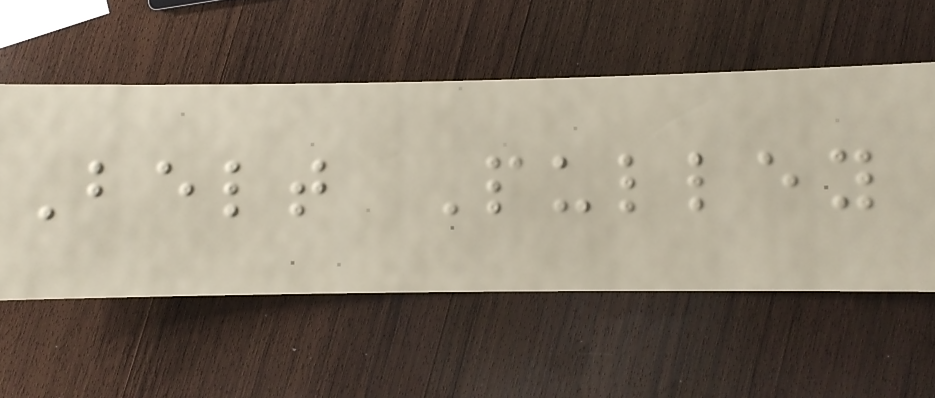Belt Pulley
